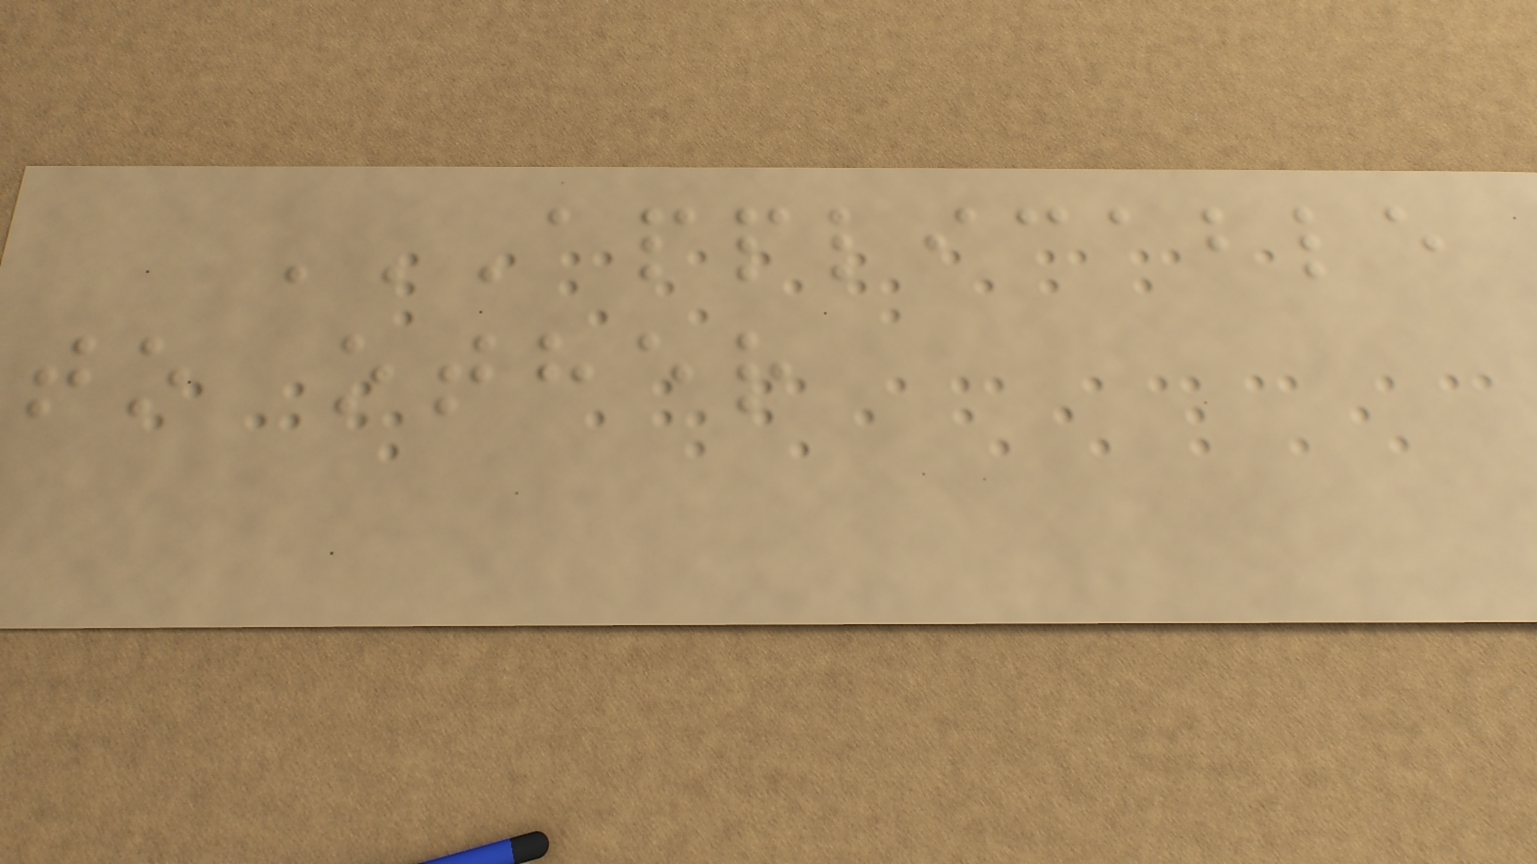APPLICABLE
TO OTHER
